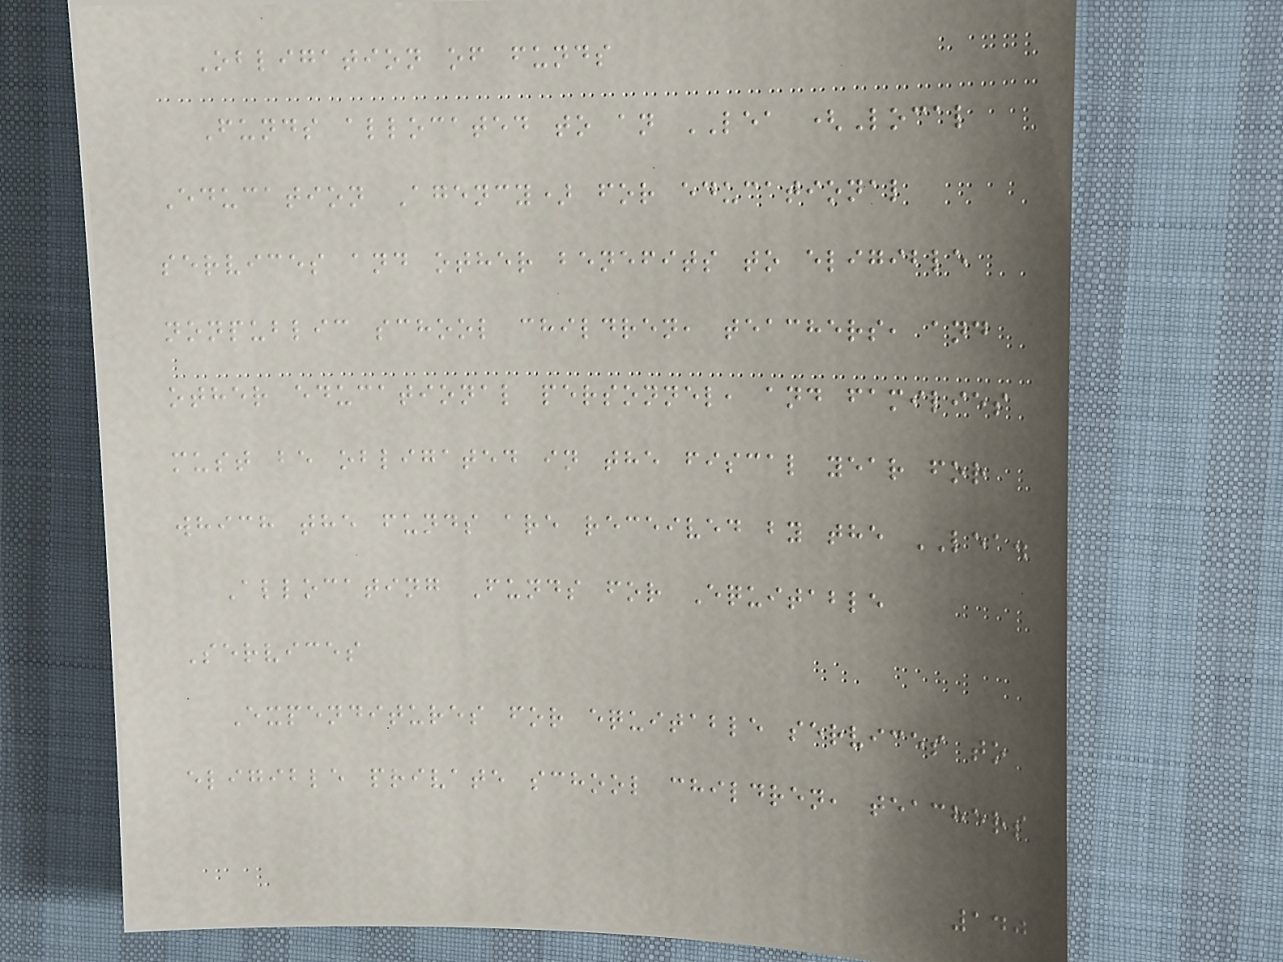Obligation of funds
Funds allocated to an LEA (Local
Education Agency) for educational
services and other benefits to eligible
nonpublic school children, teachers, and
other educational personnel, and families
must be obligated in the fiscal year for
which the funds are received by the LEA.
Allocating Funds for Equitable
Services
Expenditures for equitable services to
eligible private school children, teachers
140
